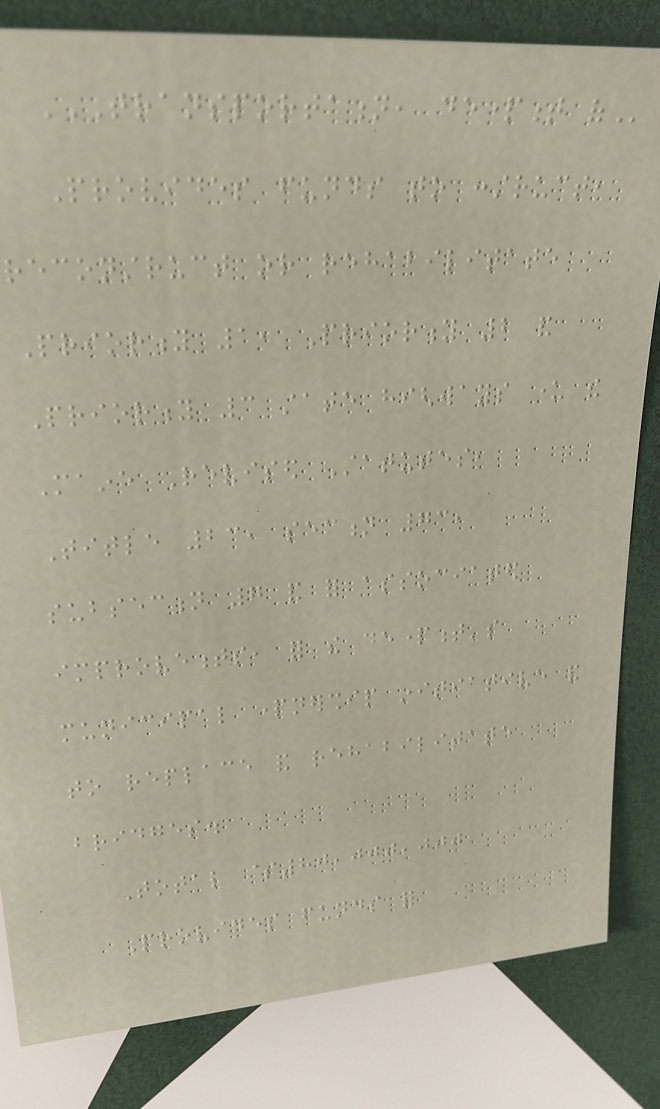TRANSPORTATION, DEPARTMENT OF
Provides funds to construct,
reconstruct or rehabilitate
Priority 1, Priority 2 and
Priority 3 state highways under the
Maine Revised Statutes,
Title 23, section 73,
subsection 7 and for associated
improvements, for the department's
municipal partnership initiative and
to replace and rehabilitate
bridges.
Total $80,000,000
Provides funds for
